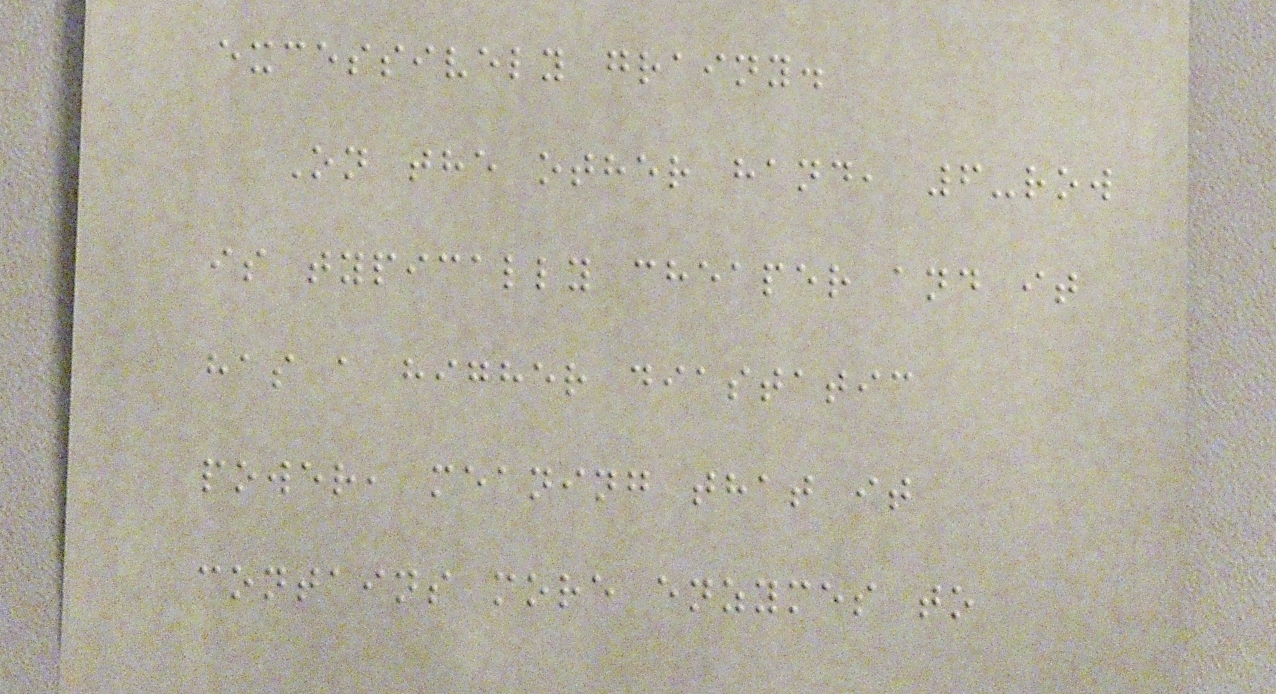excessively grainy.
On the other hand, 6-row
is typically cheaper and it
has a higher diastatic
power, meaning that it
contains more enzymes to
